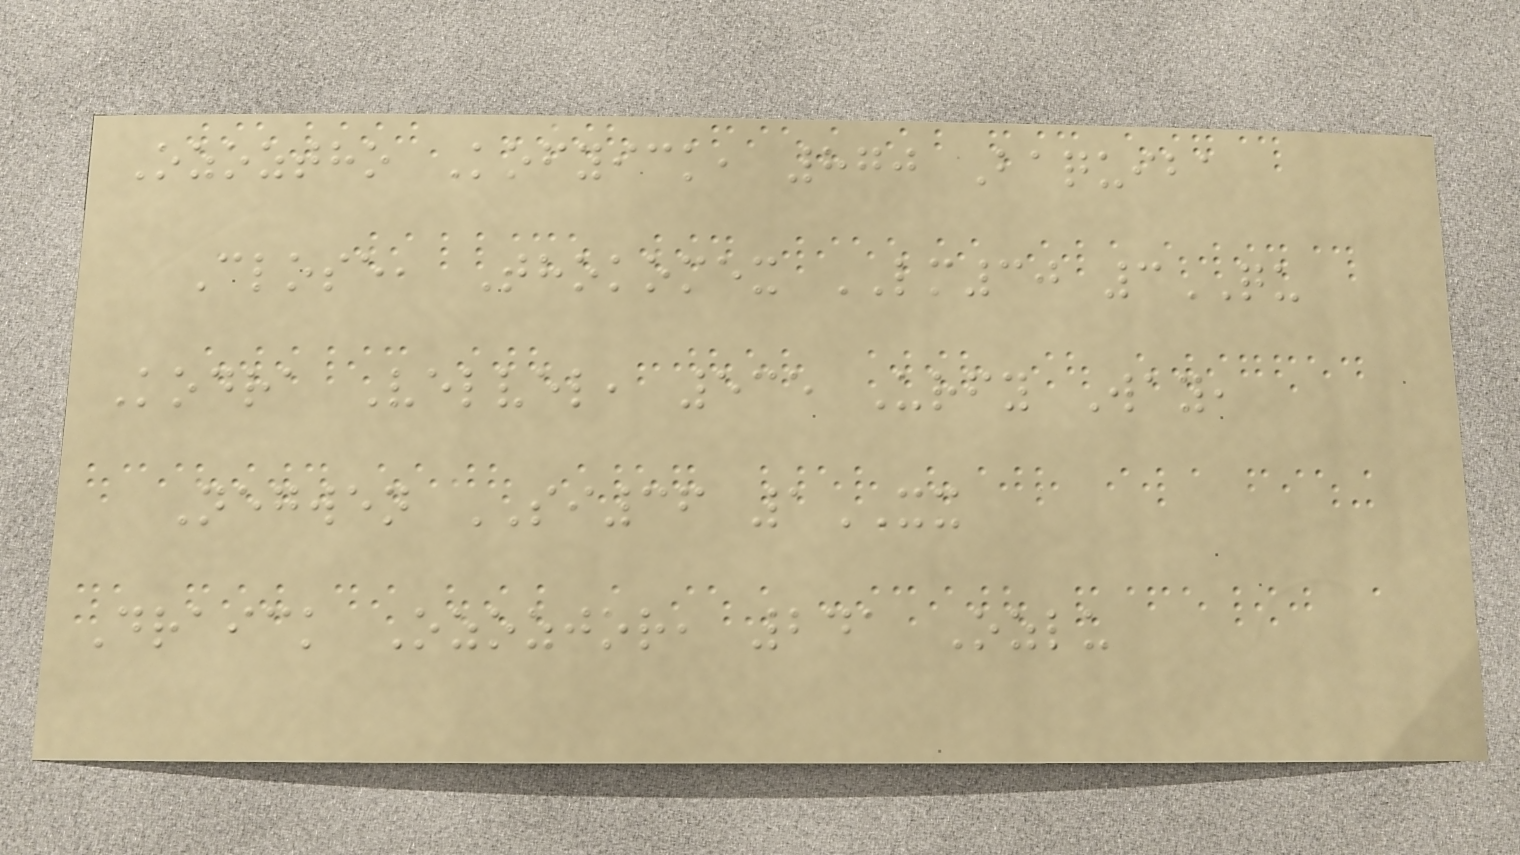Ozoztho Kofyick, 870 Baquiba
Close, Thokomex LM30 3QU
Kodra Velvel, 535 Urfy Way,
Negwen SI36 1XX
Draick Ozozjor, 241 Ozlu
